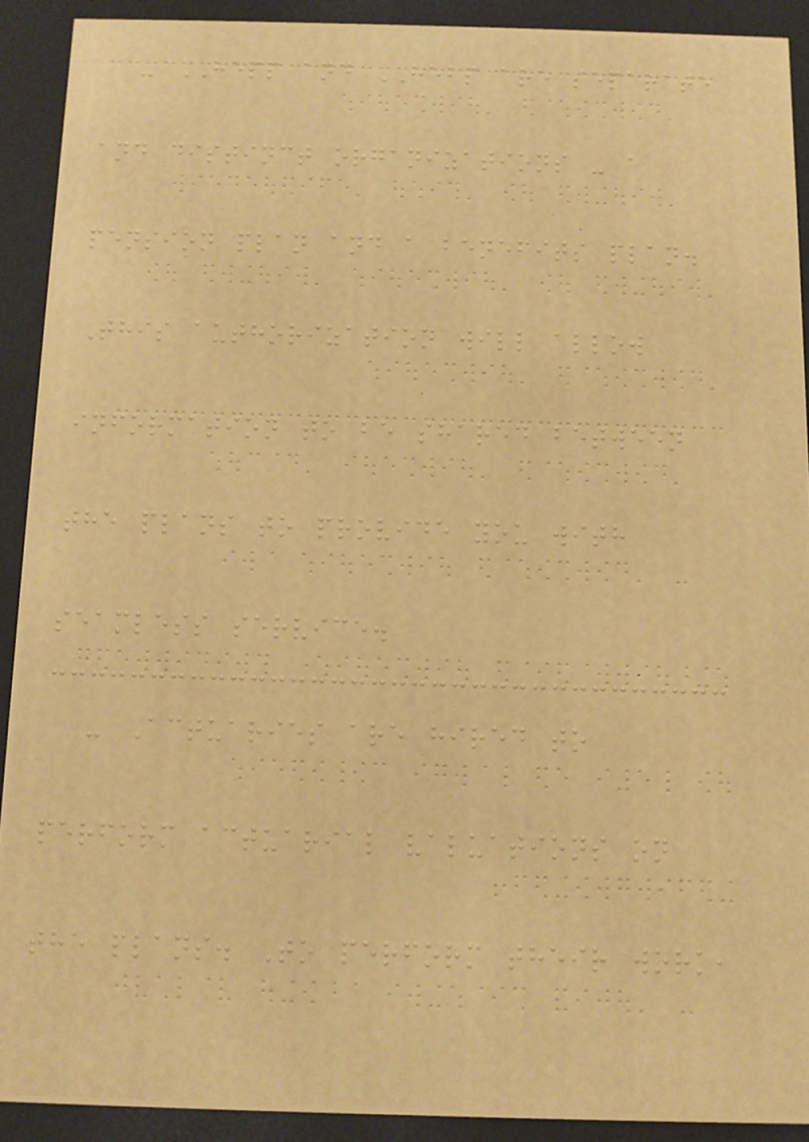- HEPP and HEBP are separate
and distinct organizations - a
pension plan and a benefits plan.
This authorization will allow
information to be shared between
the plans to provide you with
seamless service.
- Actuaries are hired to
perform actuarial valuations on
the plans. To perform their work,
